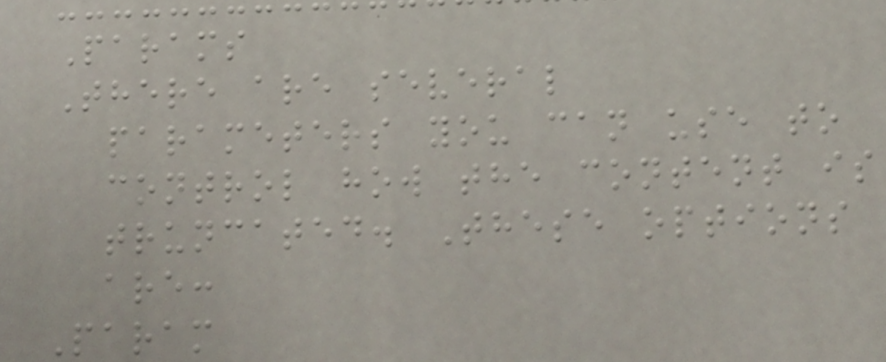Params
There are several
parameters you can use to
control how the content is
truncated. These options
are:
Param
